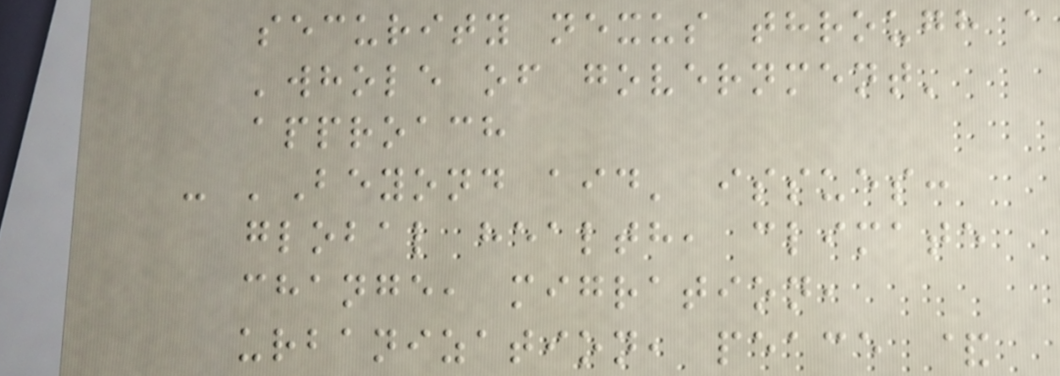security nexus through a
'whole of government'
approach
- 'Beyond aid' issues:
global health, climate
change, migration,
urbanization, peace &
